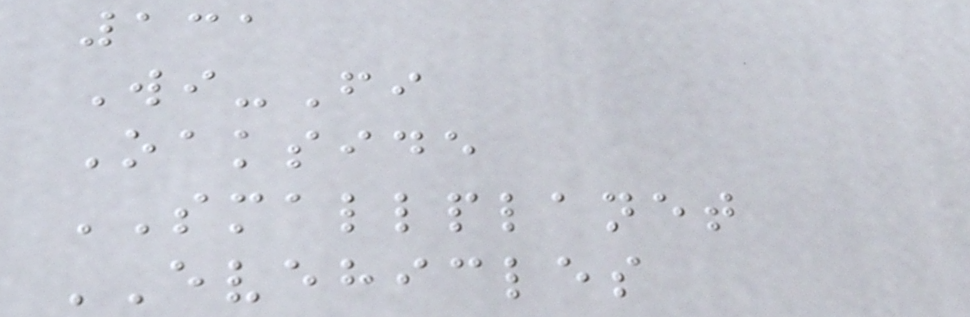131
Wi-Fi
Oakside
SMALLPLANET
EVEHICLES
